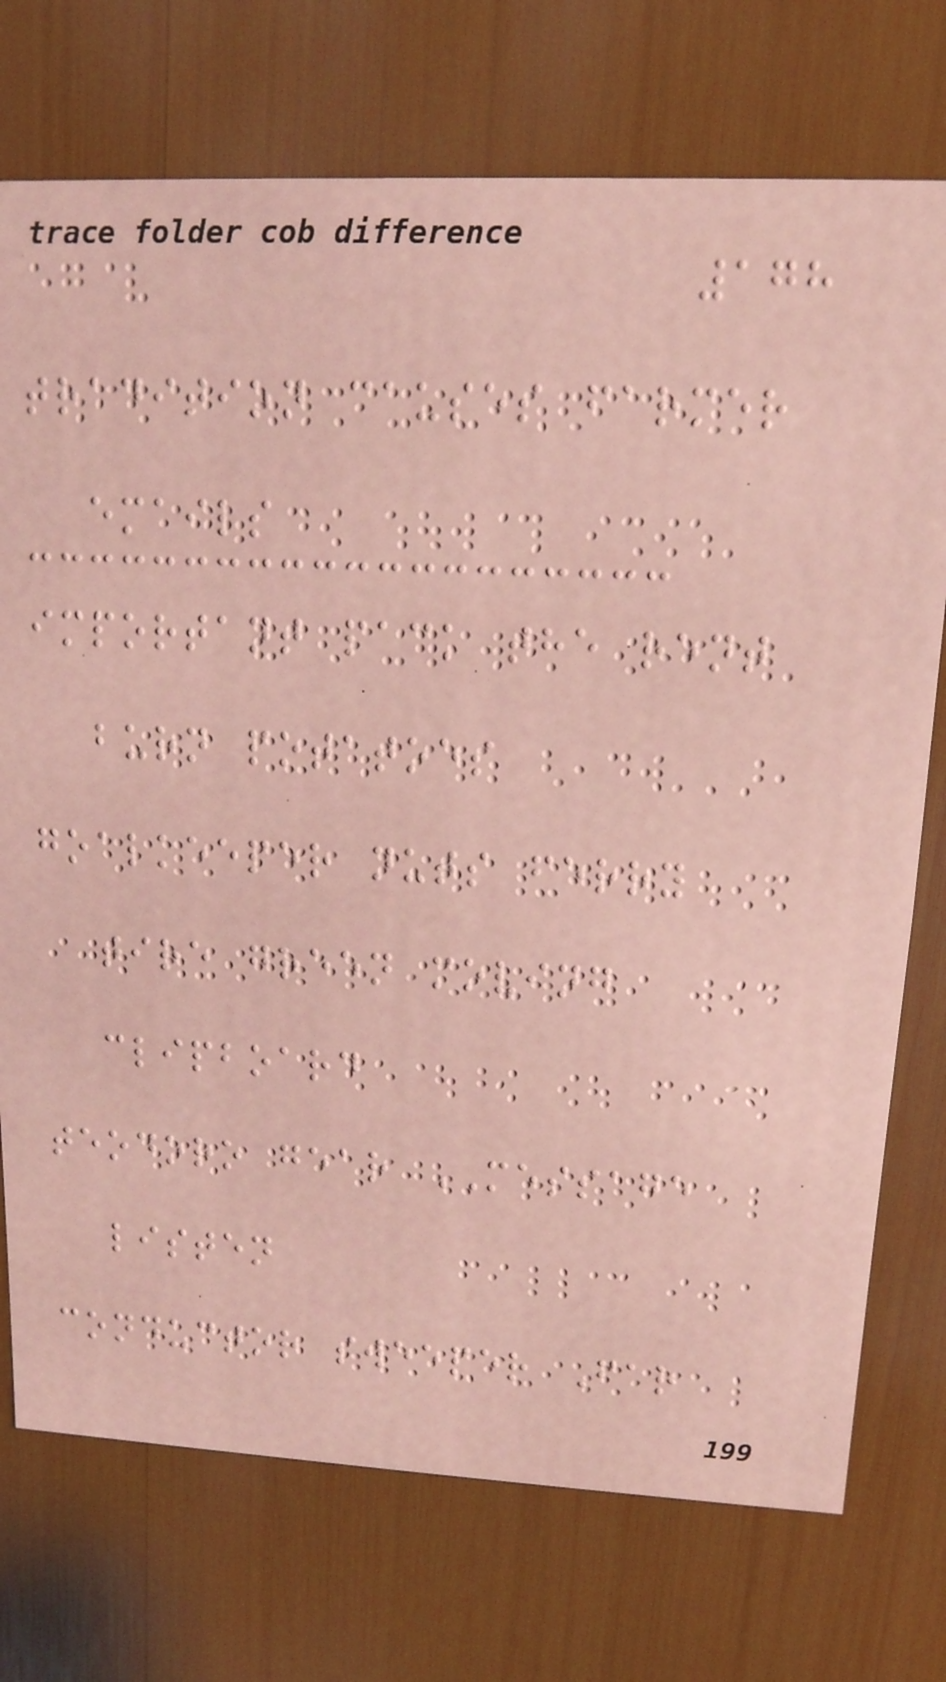178
tradition causes farmer
emails
important pack the rent
burn potatoes
goalkeeper nuts ferry
tire green moving
clipboard
teodoro gear MESSAGE
listen
conductor sweeper Far
